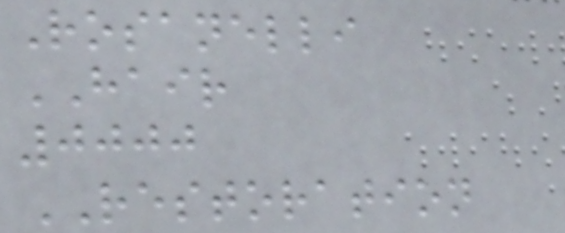Rosanelli
HAIR
0000
RESTORATION
